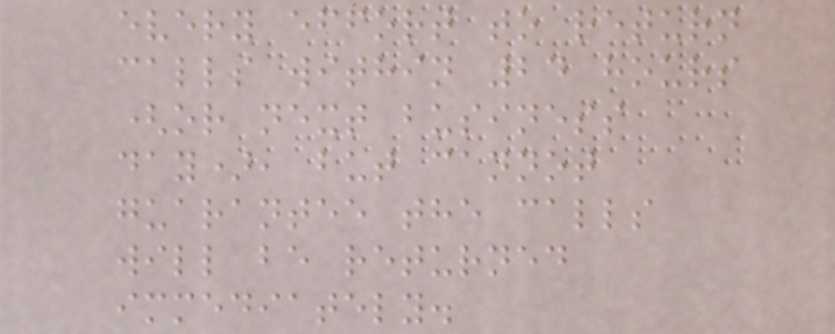every effort to return
calls within 24 hours
(or next business
day), but cannot
guarantee the calls
will be returned
immediately.
